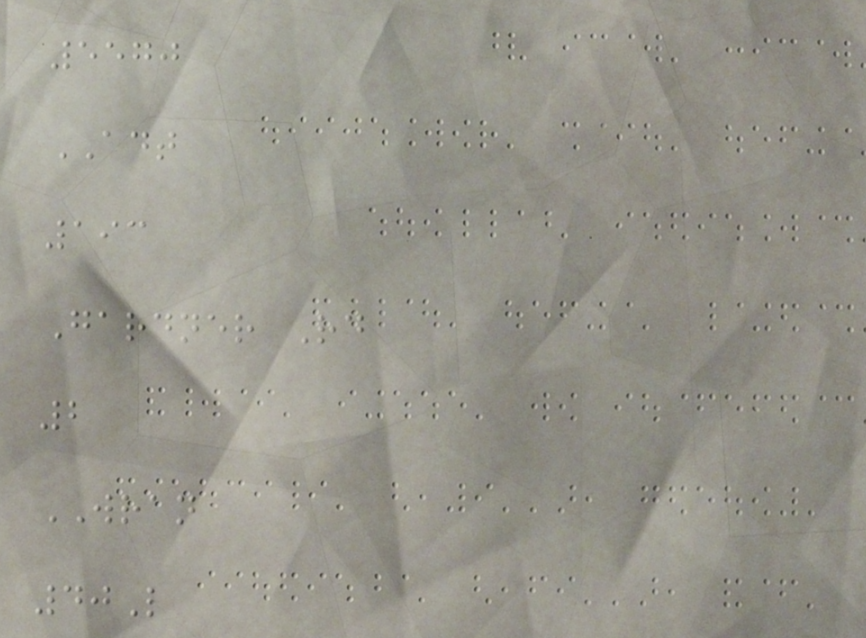5570
ADT
193
Gardner Rd
2
WRAN
40L
